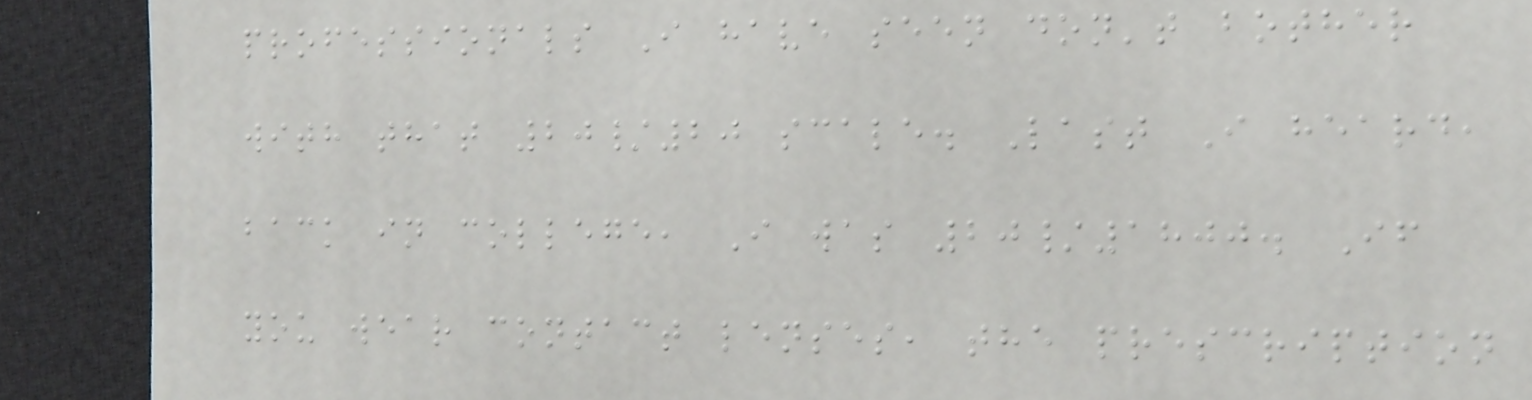professionals I have seen don't bother
with that 20/20 scale. Last I heard,
back in college, I was 20/1800. If
you wear contact lenses, the prescription
